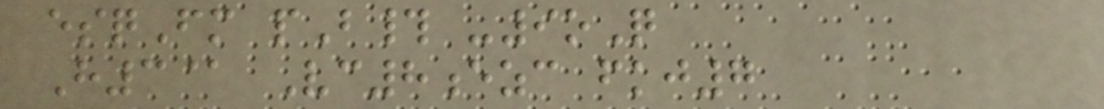esqFm pB# -9oQ
H3@ Vc8ezc fkj7
